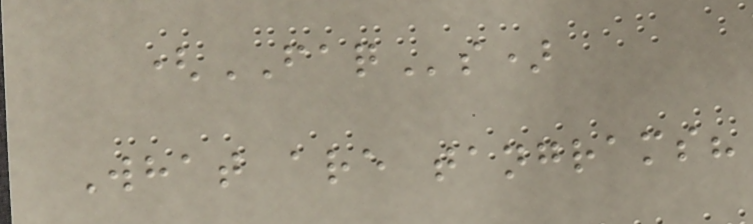(FAQs)
What are tangrams?
